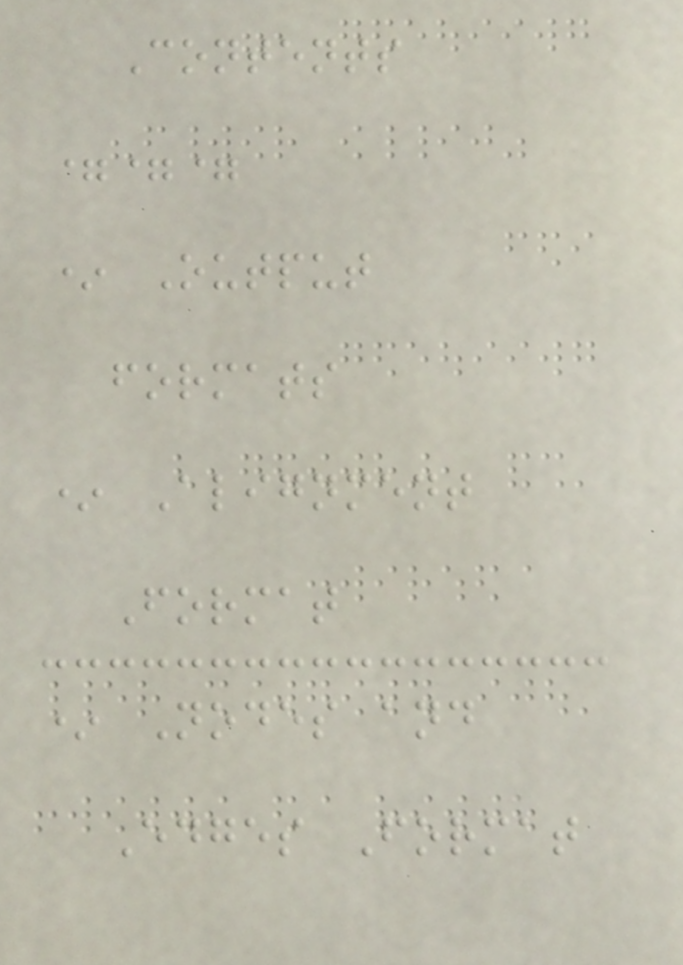Contents
===
* Output
formats
* Alignment
Format
* Nodes and
Edges Format
